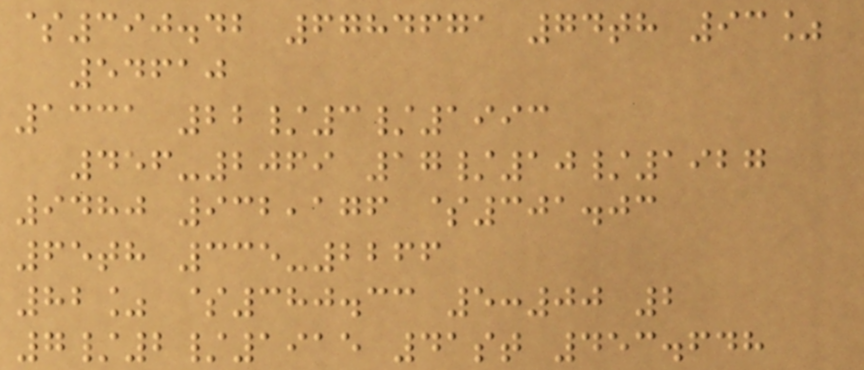$390.42 6784671 74th 93%
54610
1331 22/3/1993
456-2069 17/10/1927
9480 932,176 $301.03
65th 335-2266
82% $380.33 5:00 2
7/2/1915 41st 453.648
